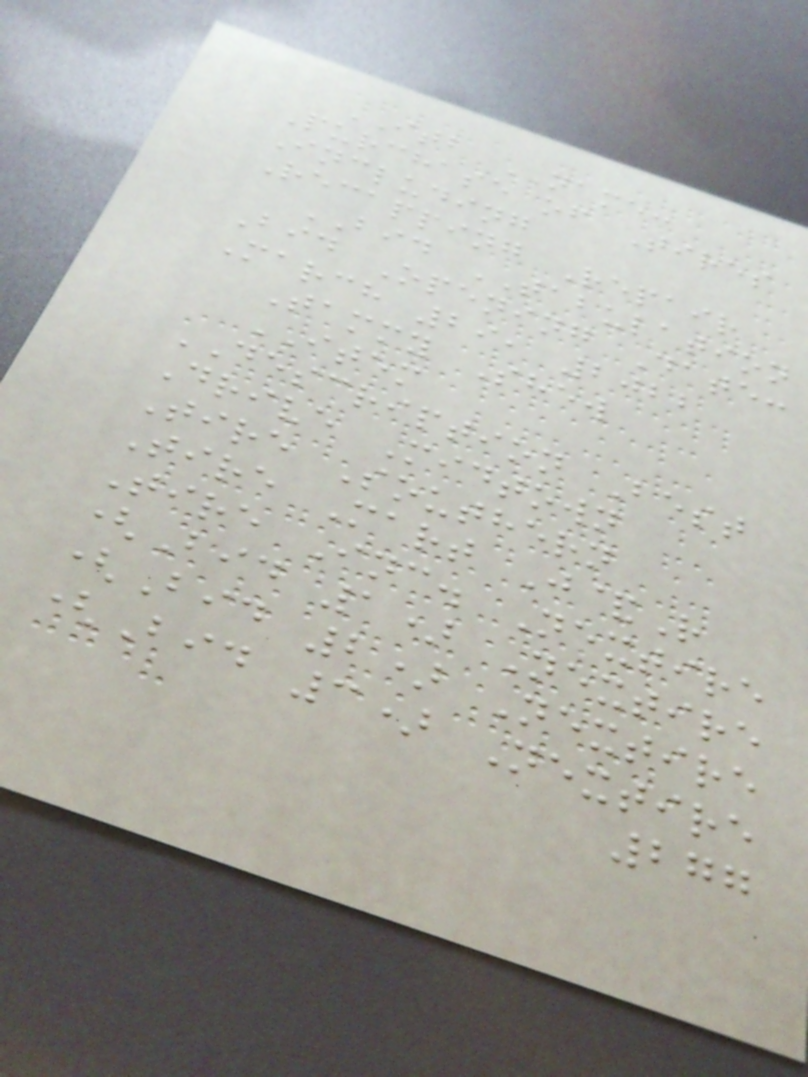ITB NAME:
Purchase of Tires
Including
Recapping Repair
BID TABULATION
Bid Opening Date:
March 29, 2022
Tammy Shew
ITEM
DESCRIPTION Best
Drive Midtown
Tire Southern
Tire Mart J&R
Tire Inc. Nextire
(Bid 1) Nextire
(Bid 2) Nextire
(Bid 3) Nextire
277
